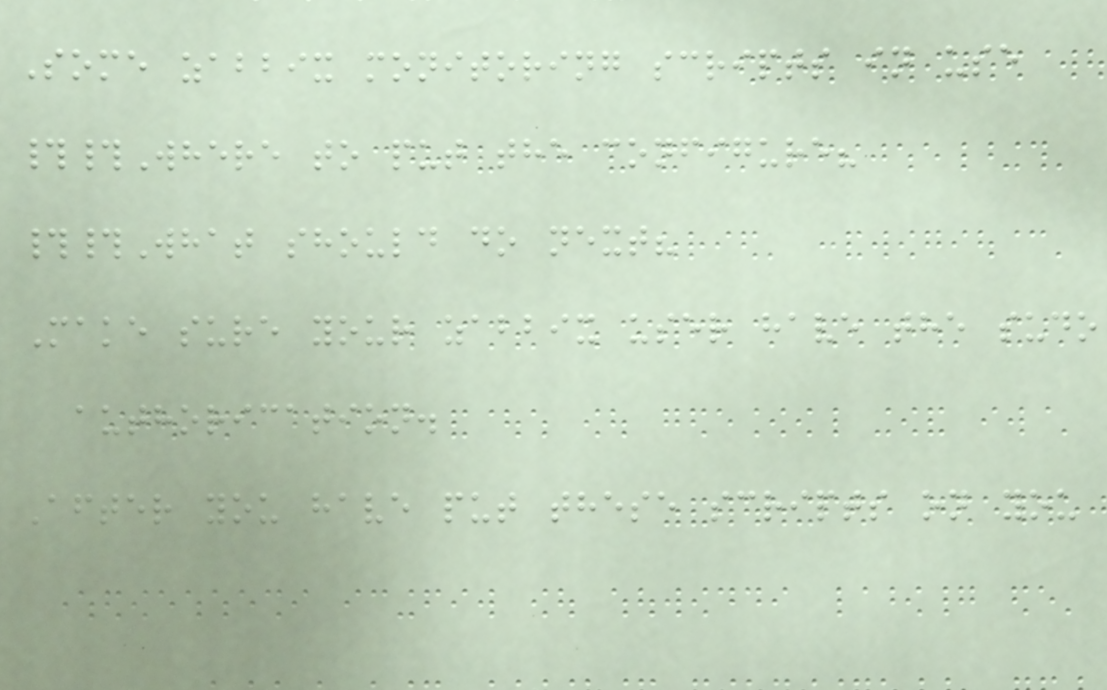Some zabbix monitoring scripts in use
##Where to put the configure?
##What should do next?
Make sure your zabbix user have the sudo
authorication.
After you have put these scripts on you
